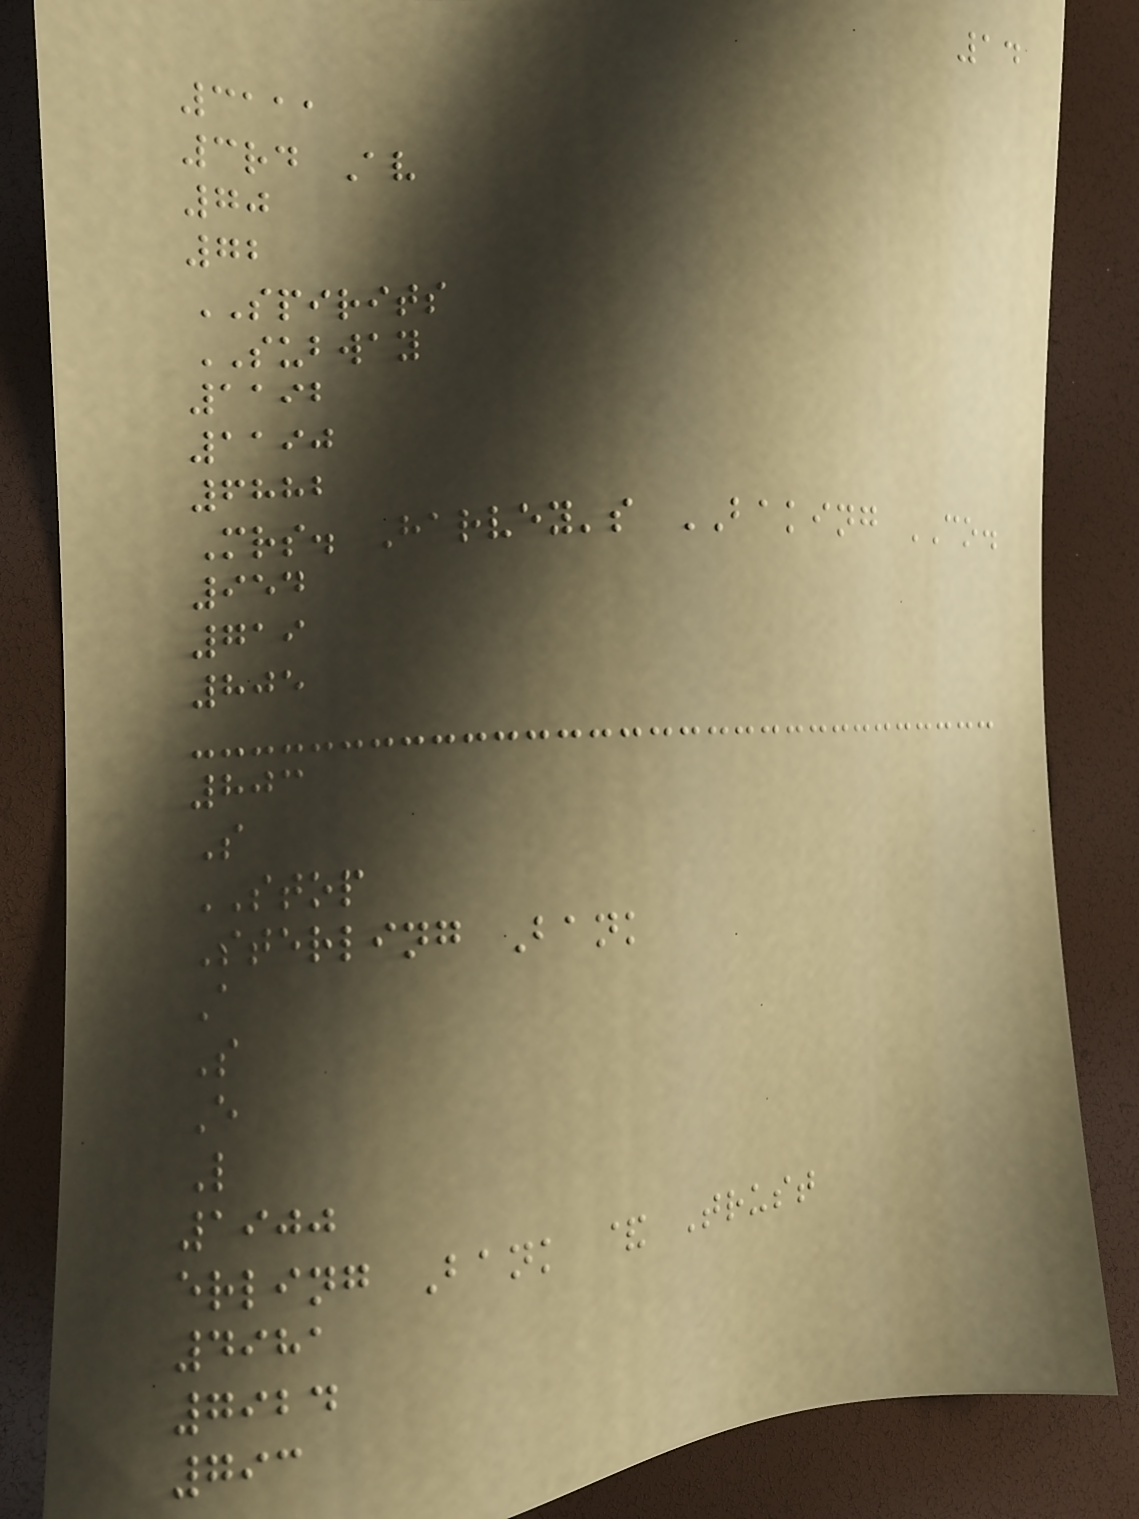14
3111
3rd Av
70
72
SPIRITS
SUBWAY
1192
1190
6882
Mrs. Harvey's BAKING CO.
954
719
805
803
S
STOP
Sterling Bank
A
S
E
L
1900
erling Bank & Trust
4981
7924
793
